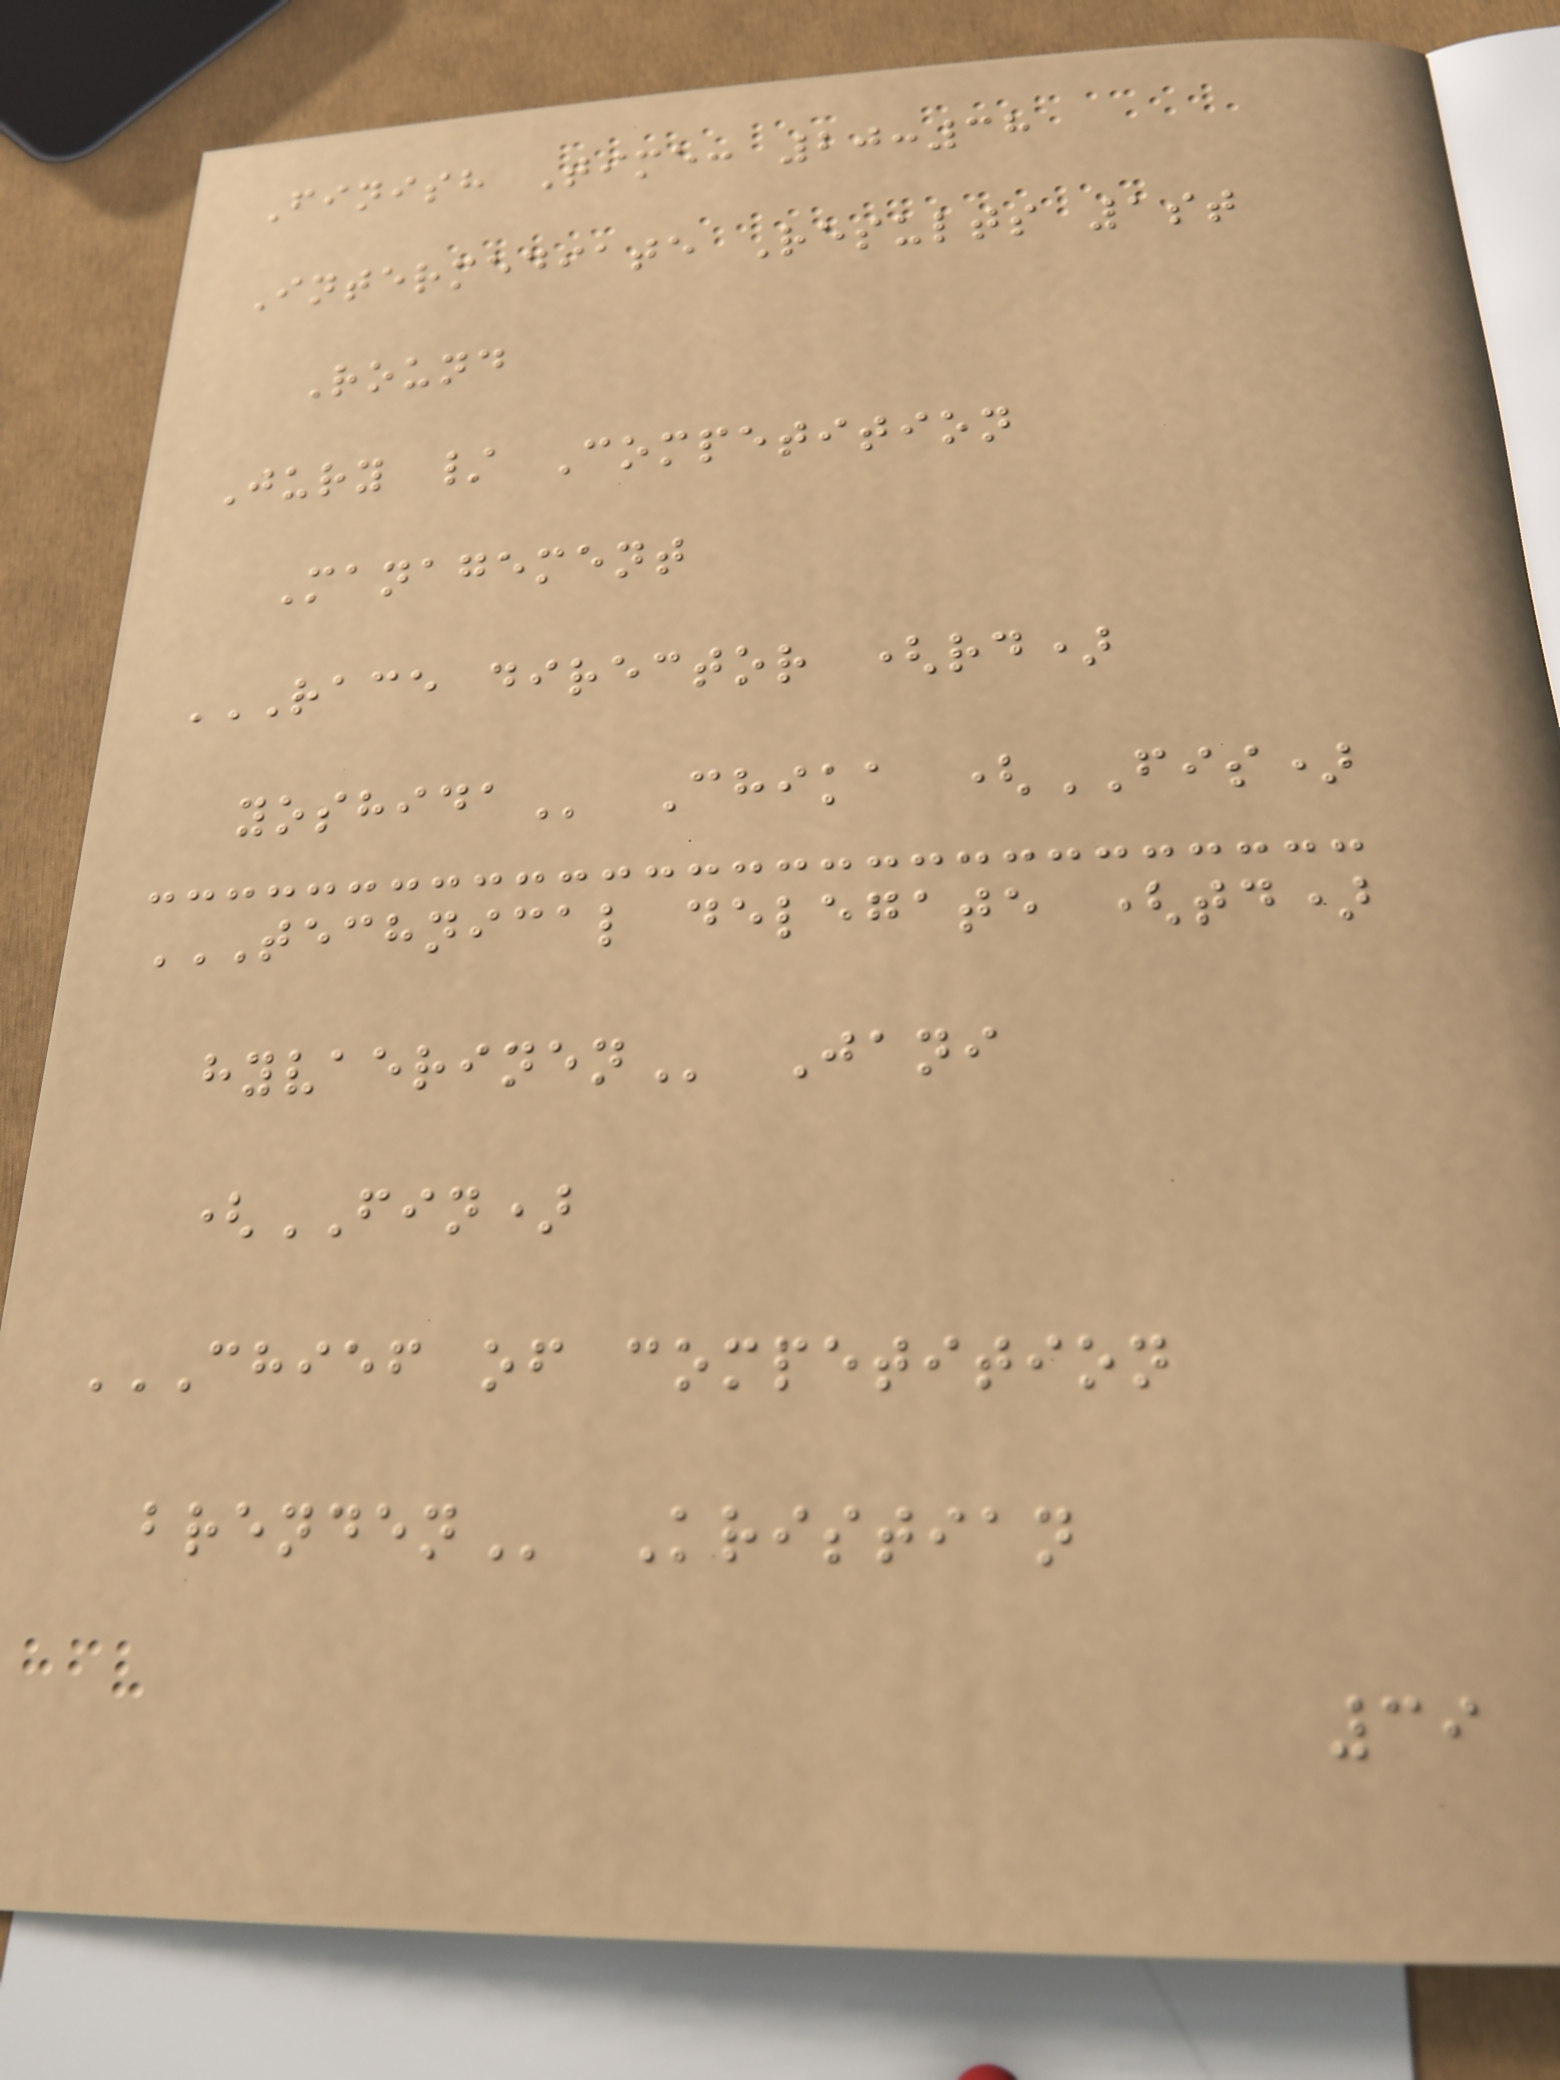Finish Time: 20:38
Intermediate Results 1st
Round
Jury / Competition
Management
RACE DIRECTOR (RD)
YOSHIDA Chika (FIS)
TECHNICAL DELEGATE (TD)
HYVAERINEN Jani
(FIN)
CHIEF OF COMPETITION
BRENDEN Kristian
39
